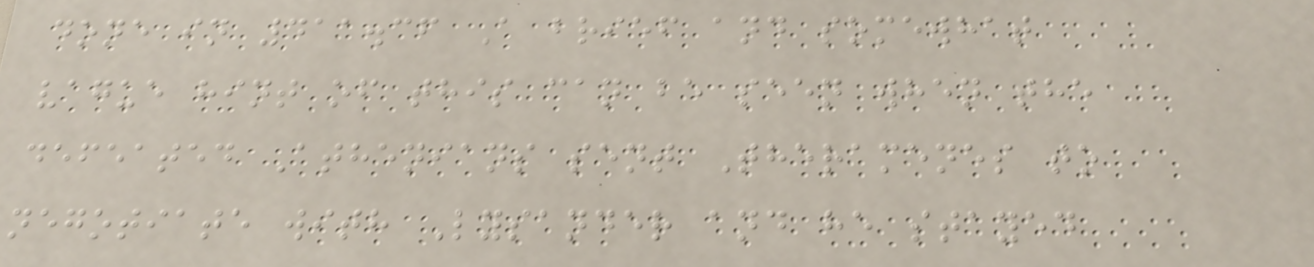done in 411.36 A brief and somewhat
vague hint of this can be seen when the
defeated Athenians sent Theramenes to
negotiate with Lysander and he stayed
